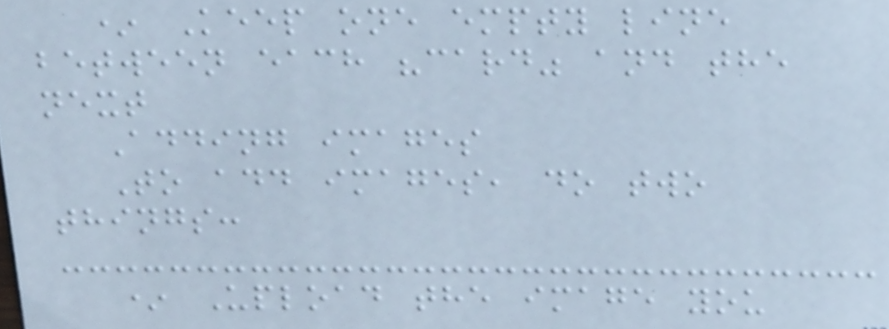* Keep one empty line
between each "card" and the
next
Adding images
To add images, do two
things:
* Upload the image you
